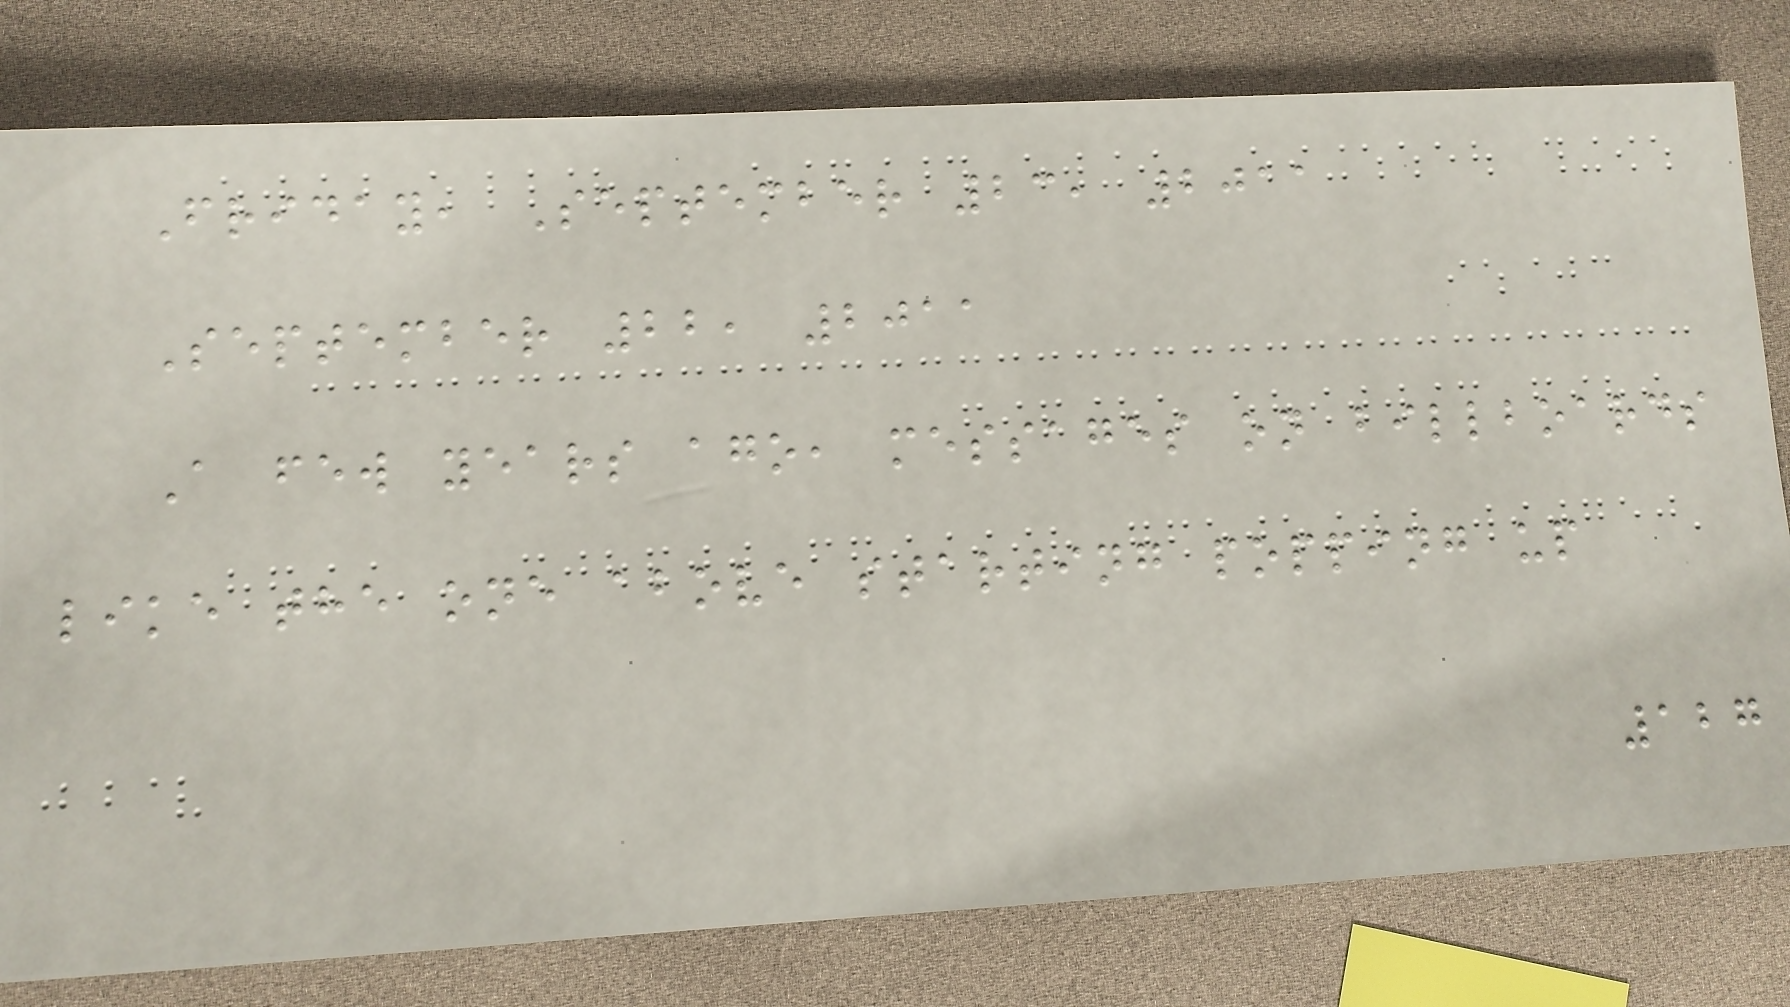Friday, September 23, 2011
September 22, 2011
A few years ago, messages on billboards
like the one above starting popping up
127
